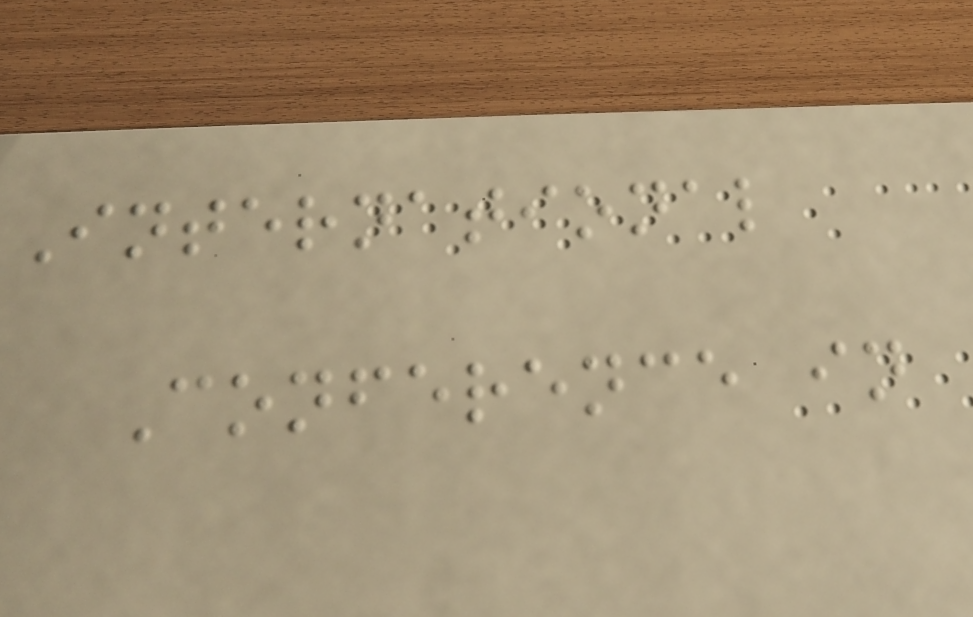International
Conference in
